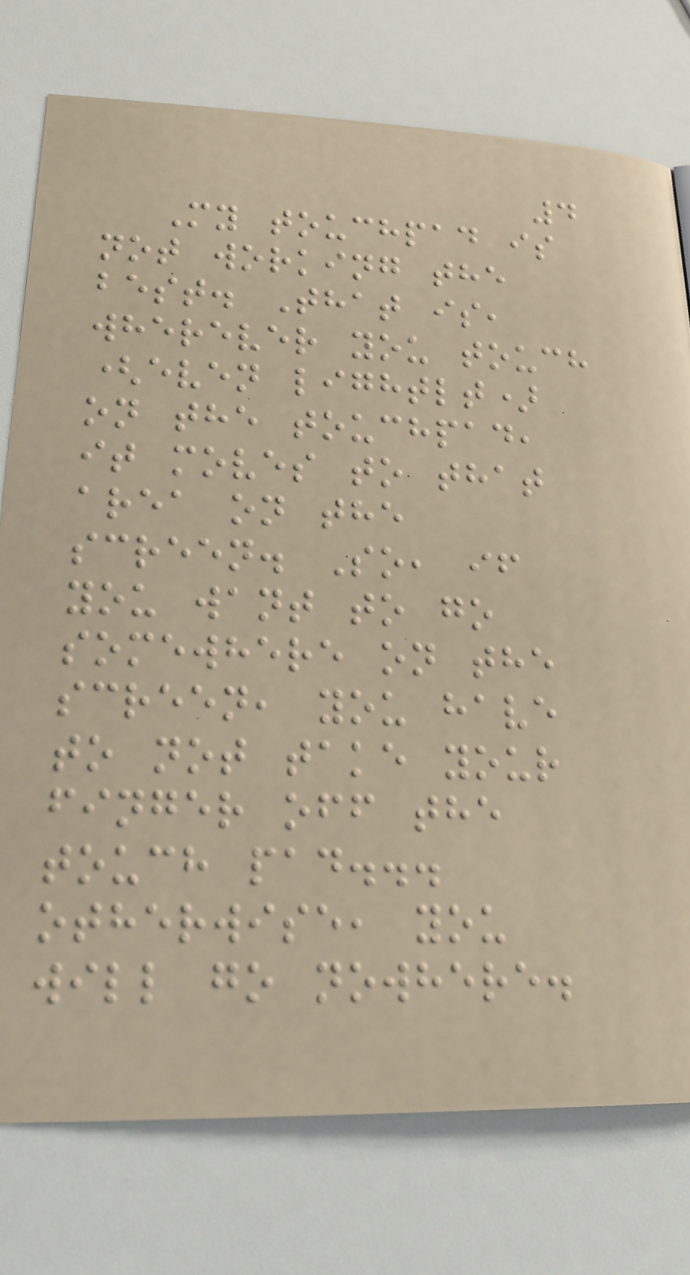4
My touchpad is
not working the
best. That is,
wherever you touch
(even lightlt)
on the touchpad,
it moves to that
area on the
screen. So, if
you want to go
somewhere on the
screen, you have
to not take your
finger off the
touch pad...
otherwise, you
will go nowhere.
